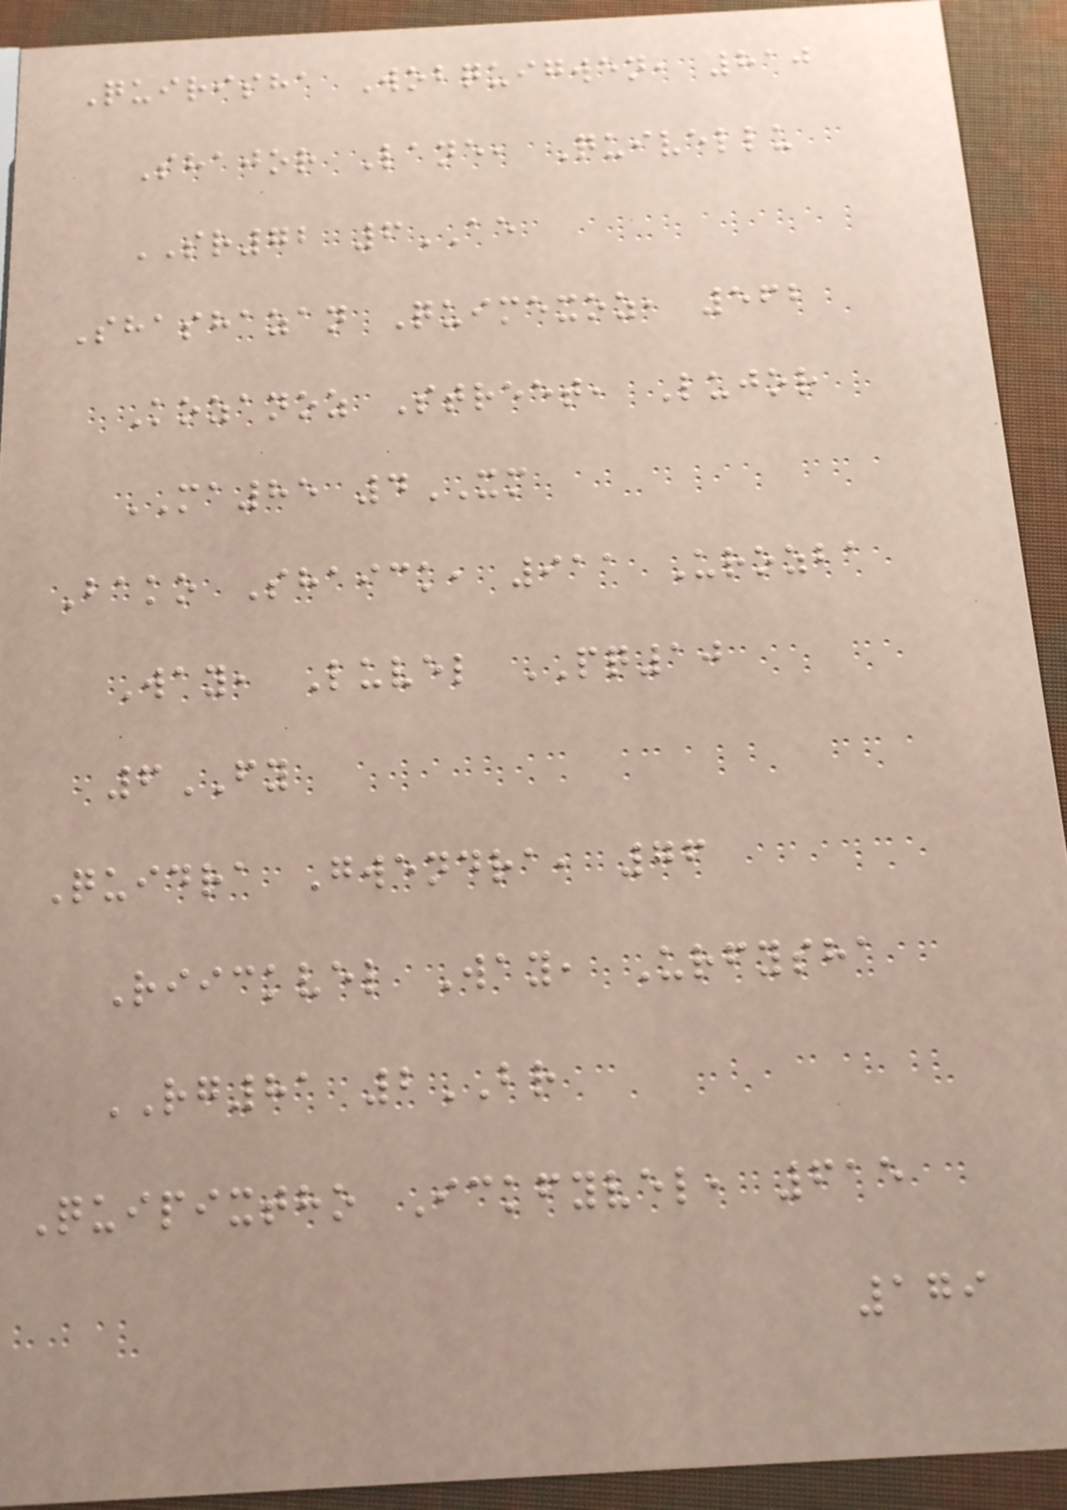Quirisha Wobquigwen, 810
Shajor Lane, Quivellu
SR72 6AE
Shashazan Quimexoz, 562
Kozanoz Street, Lujor
MA85 4XM
Bako Shaick, 911 Urozba
Way, Luvel PQ10
6FY
Quidra Gwendra, 76
Riickvel Way, Urfysha
RG81 2BR
Quipixtho Ickfyvel, 615
179
